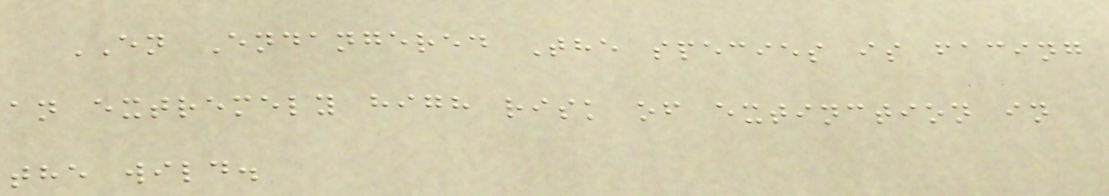EN Endangered The species is facing
an extremely high risk of extinction in
the wild.
